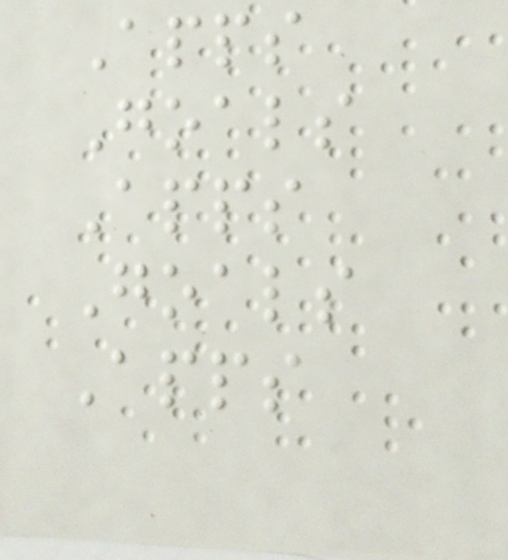Apps
Goals
Apps
Goals
Apps
